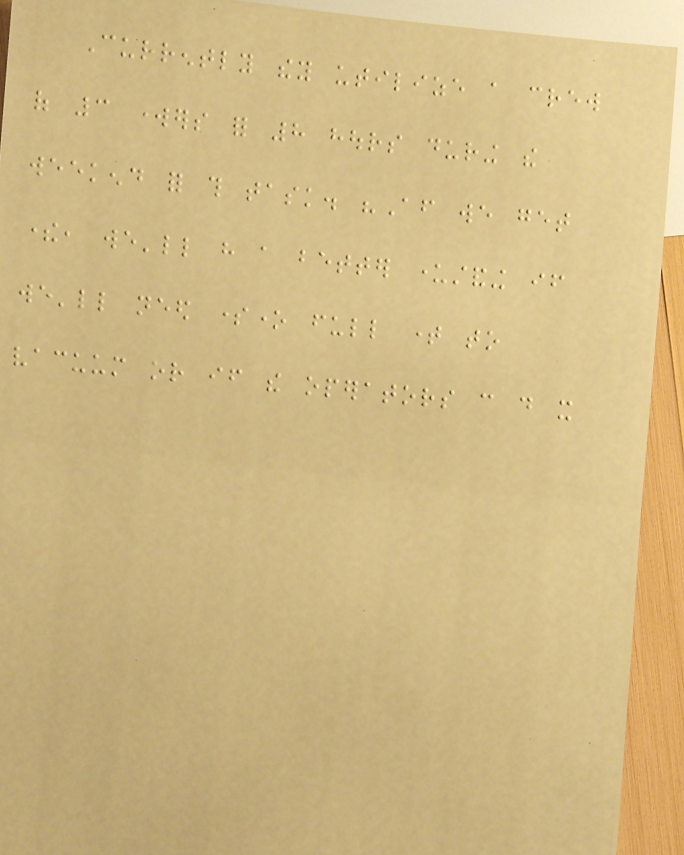Currently they utilize a crew
of 3 workers for 8 hours during the
weekend for this task. "After we get
there, we'll have a better understanding if
we'll need someone full time to
vacuum or if the operators can do it
